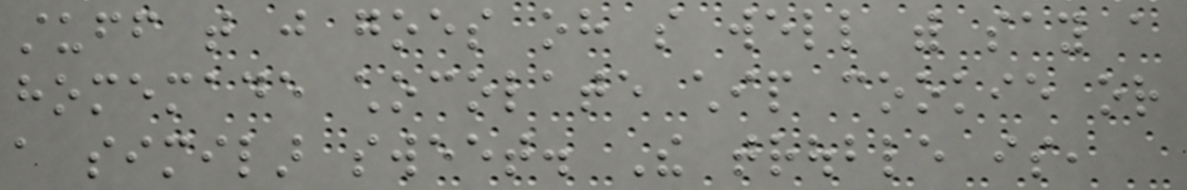stuff that just goes oh so well with say a
homemade chocolate chip cookie or
a similar sweet. The trouble is,
